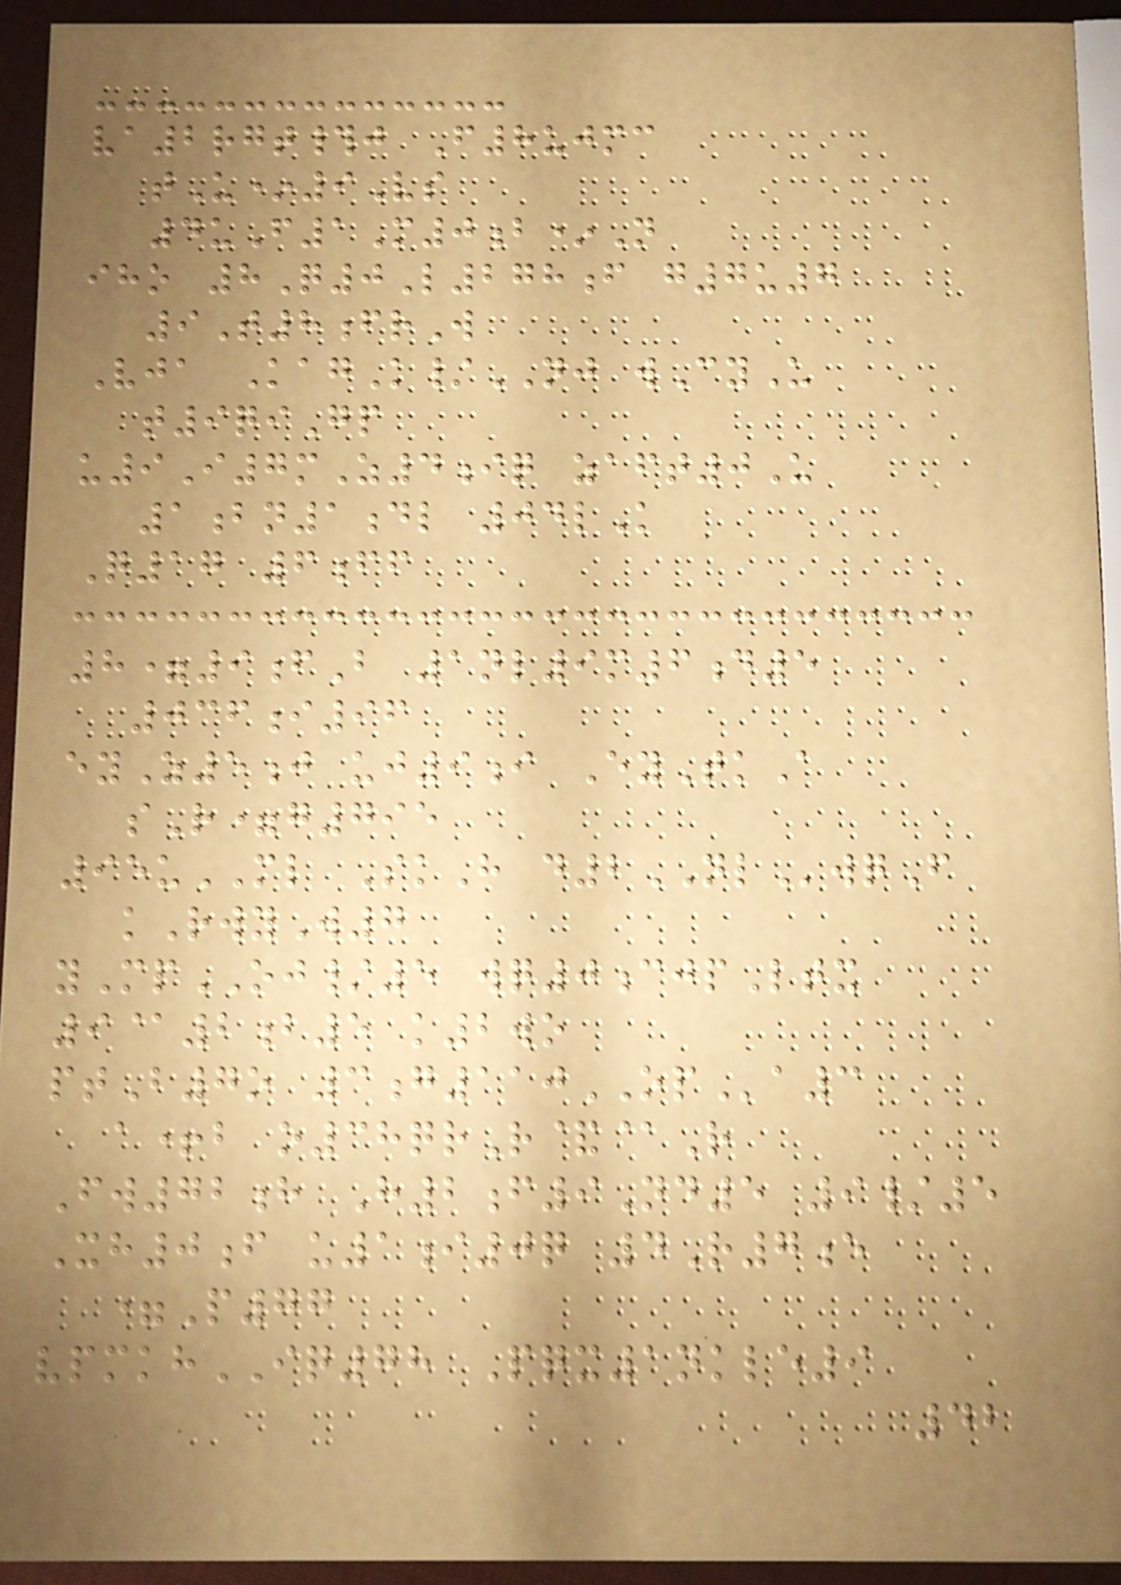va2rgt#j F8ujmc
tU*9Vs
4uF1M0b*N
iho 8Q0L278f g7u7
9T8frW
Vja KagK/NJ wCyU
t9qiGp
u9I7mZ4iq zaft0U
1bn1dl 04lK
Q17 6ff
8=9fB 1nl9m6d5
036i96
eyZ5j uj9i EyTkA
sR=g795
95uML SkH d2NLwqF
kRwyW7
yMpOJ/5 wq0cjpLtx
9@2b5 k2wo
ptB7o 3g110OPa3
a+b o38qrR&@R
Fw72h H2f9Nd5 9/5
Xh0f u1i0q 4R7e
=P77
vpmkhIQ78 Pqx1nkle9
42
